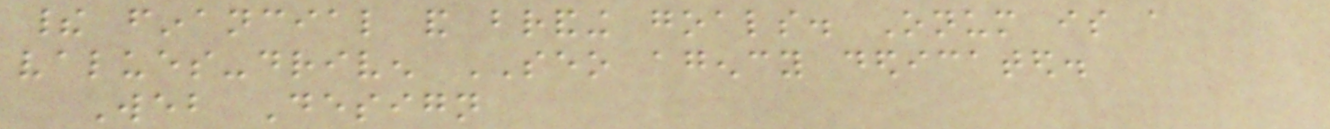their financial and branding goals. Onum is a
values-driven SEO agency dedicated.
Web Design
